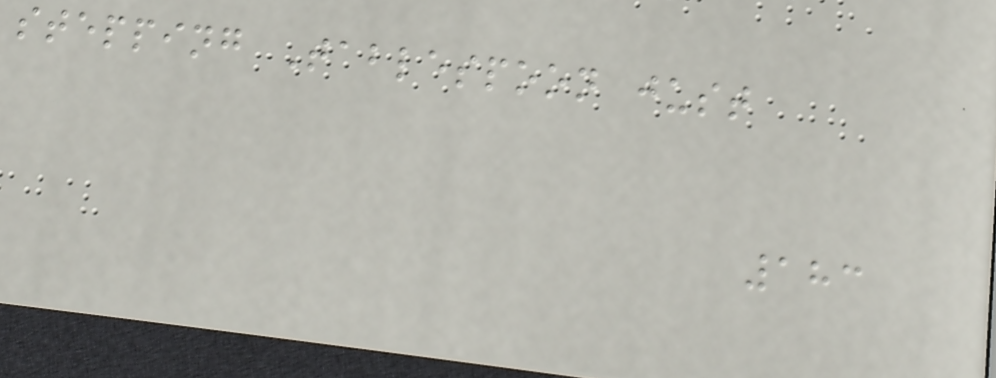stepping Tablespoon just
183
